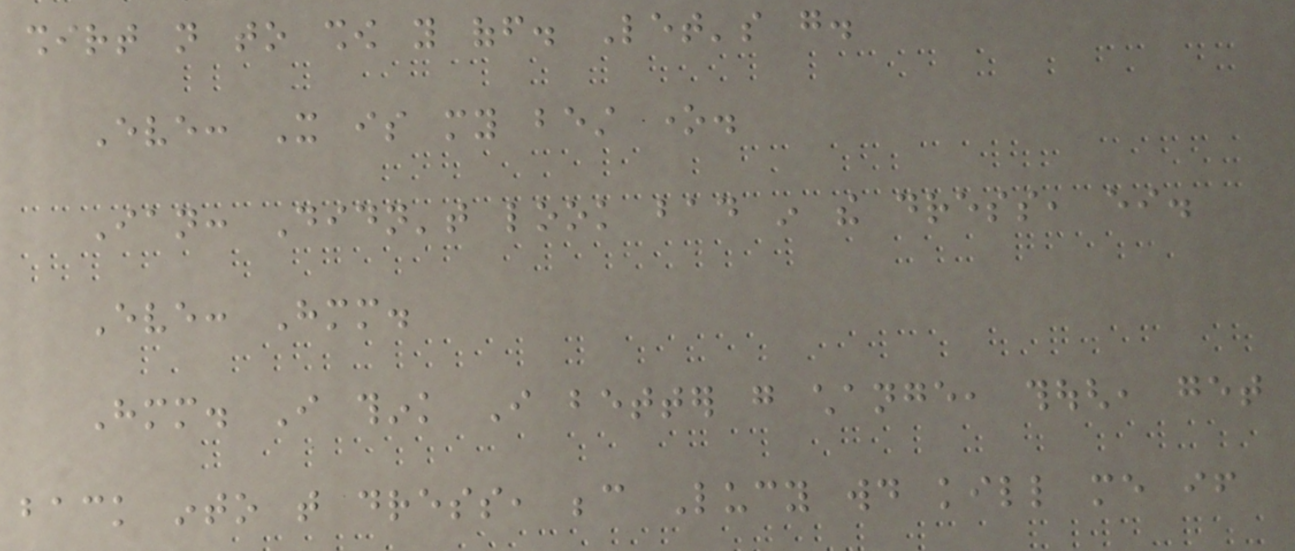shirt not to show you off. Let's go.
Eve: It is my best one.
Ian: Didn't look bad in the dress, either.
Eve: Hmm.
Hmm. I think I better go change, though, get
back into that dress, because Lucy would kill me if
